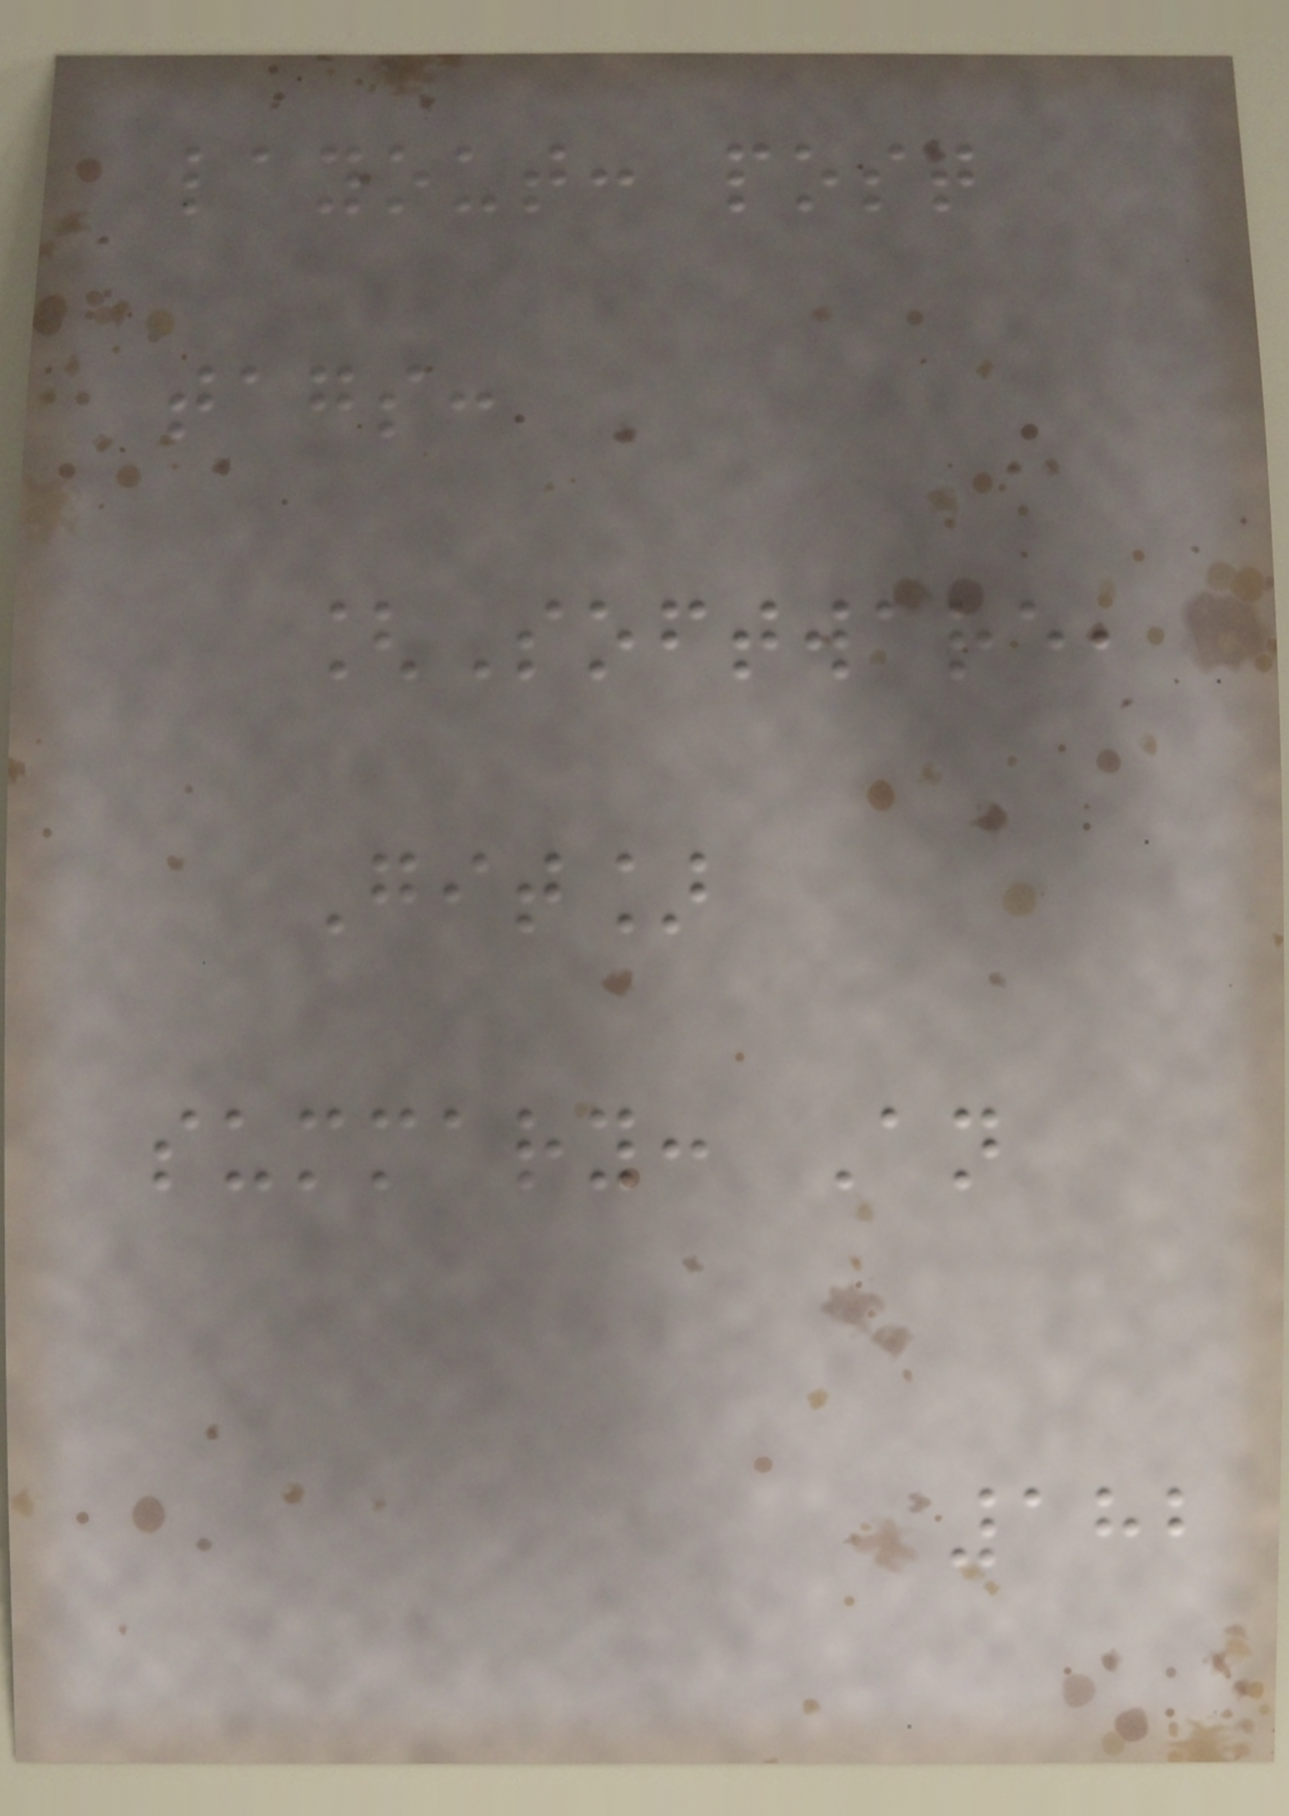layout: post
tags:
[Software,
Git]
summary: An
182
